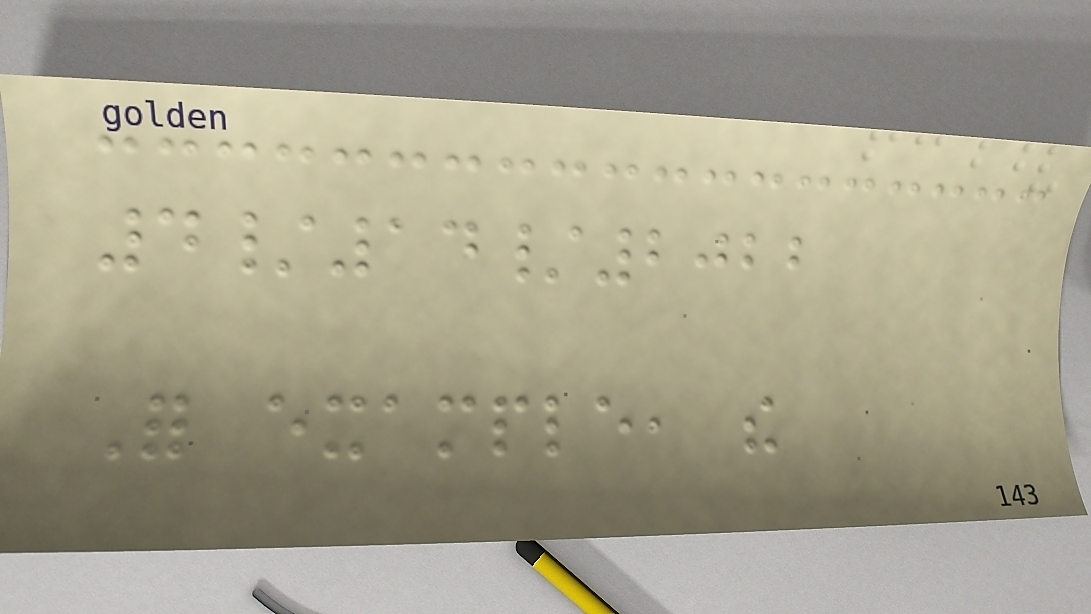4/14/2022
For example, the
